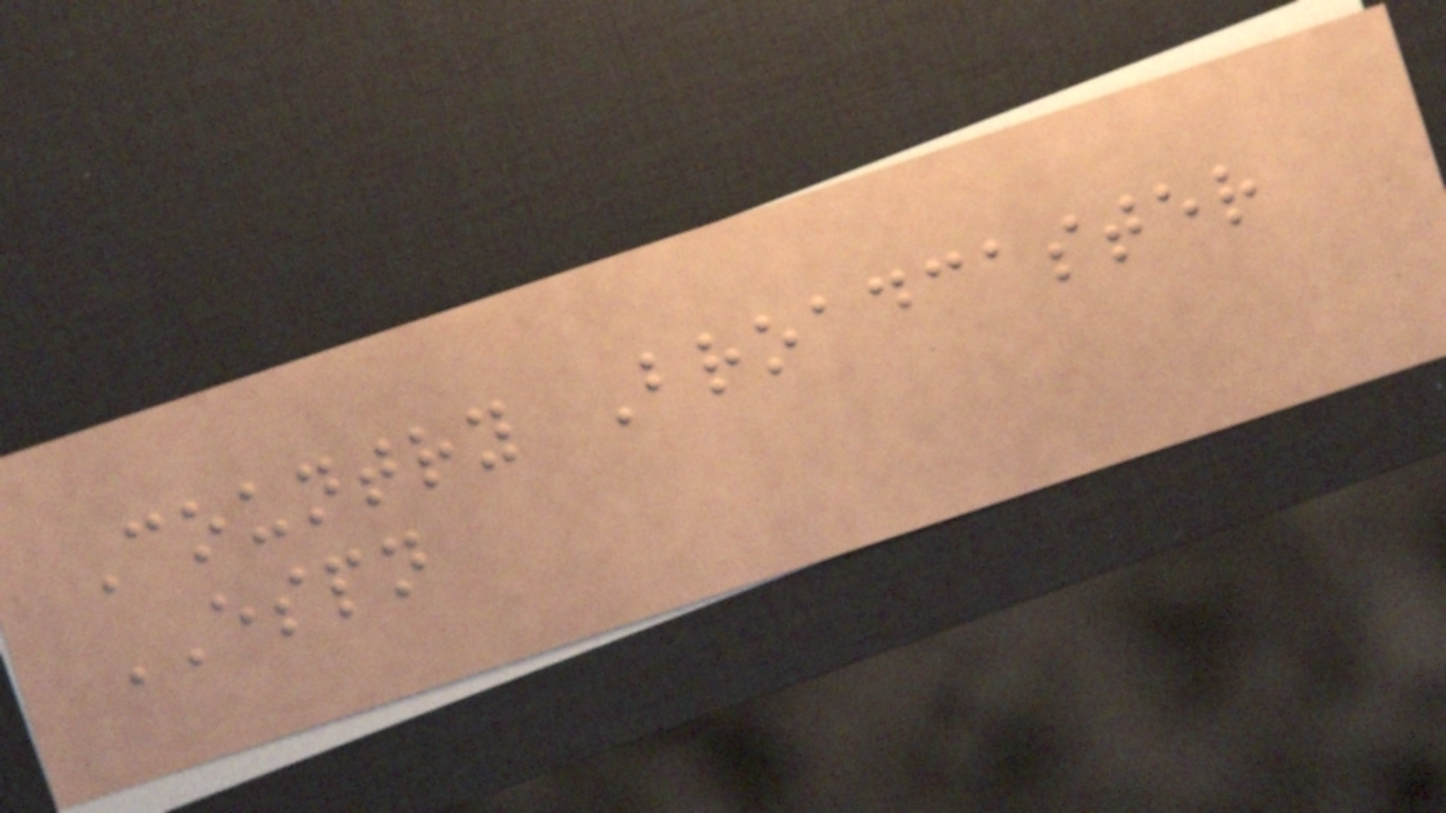Country Broadcaster
ESPN
